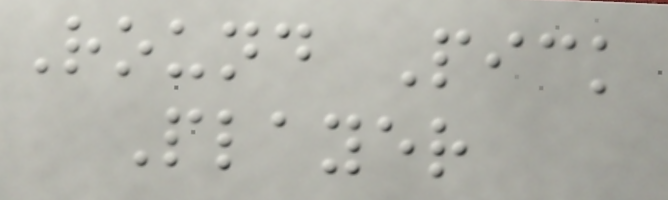Round Pick
Player
